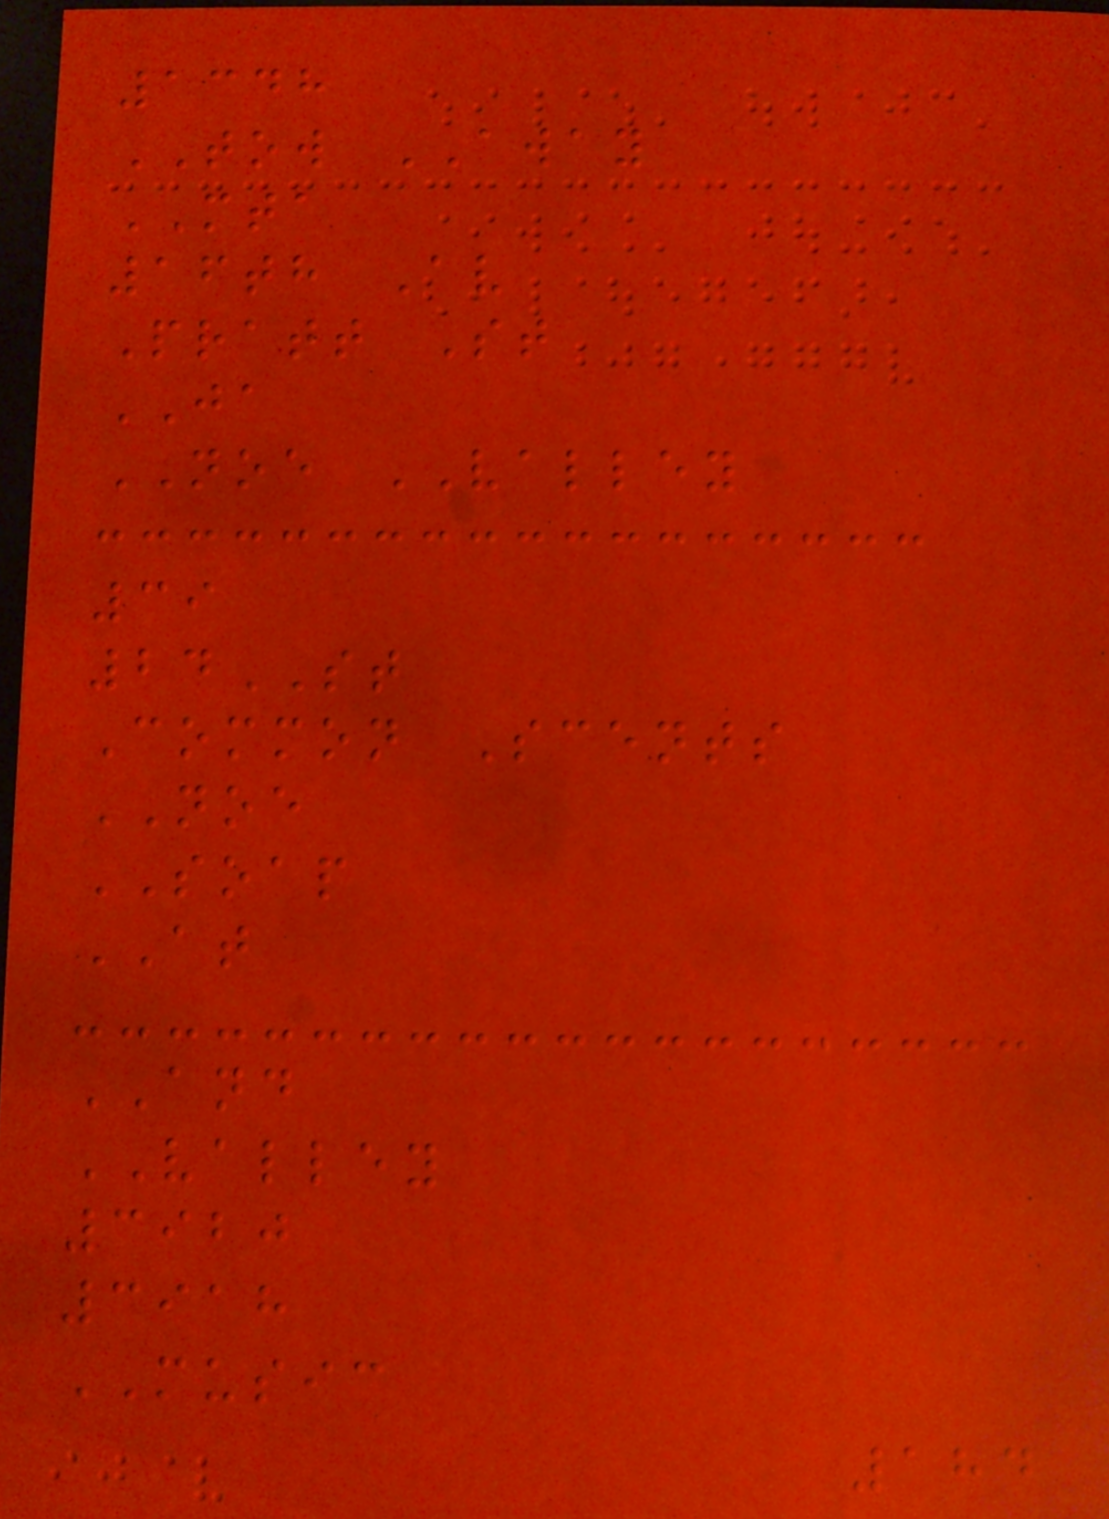1348
TOW AWAY
MTA
16th Av
Pratt St
JA
NOE VALLEY
39
24ST
Common Scents
NOE
SOAP
AT
AND
VALLEY
3920
3918
MUSIC
184
